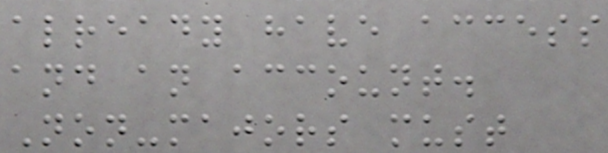already have access
and an account.
Non-majors must
